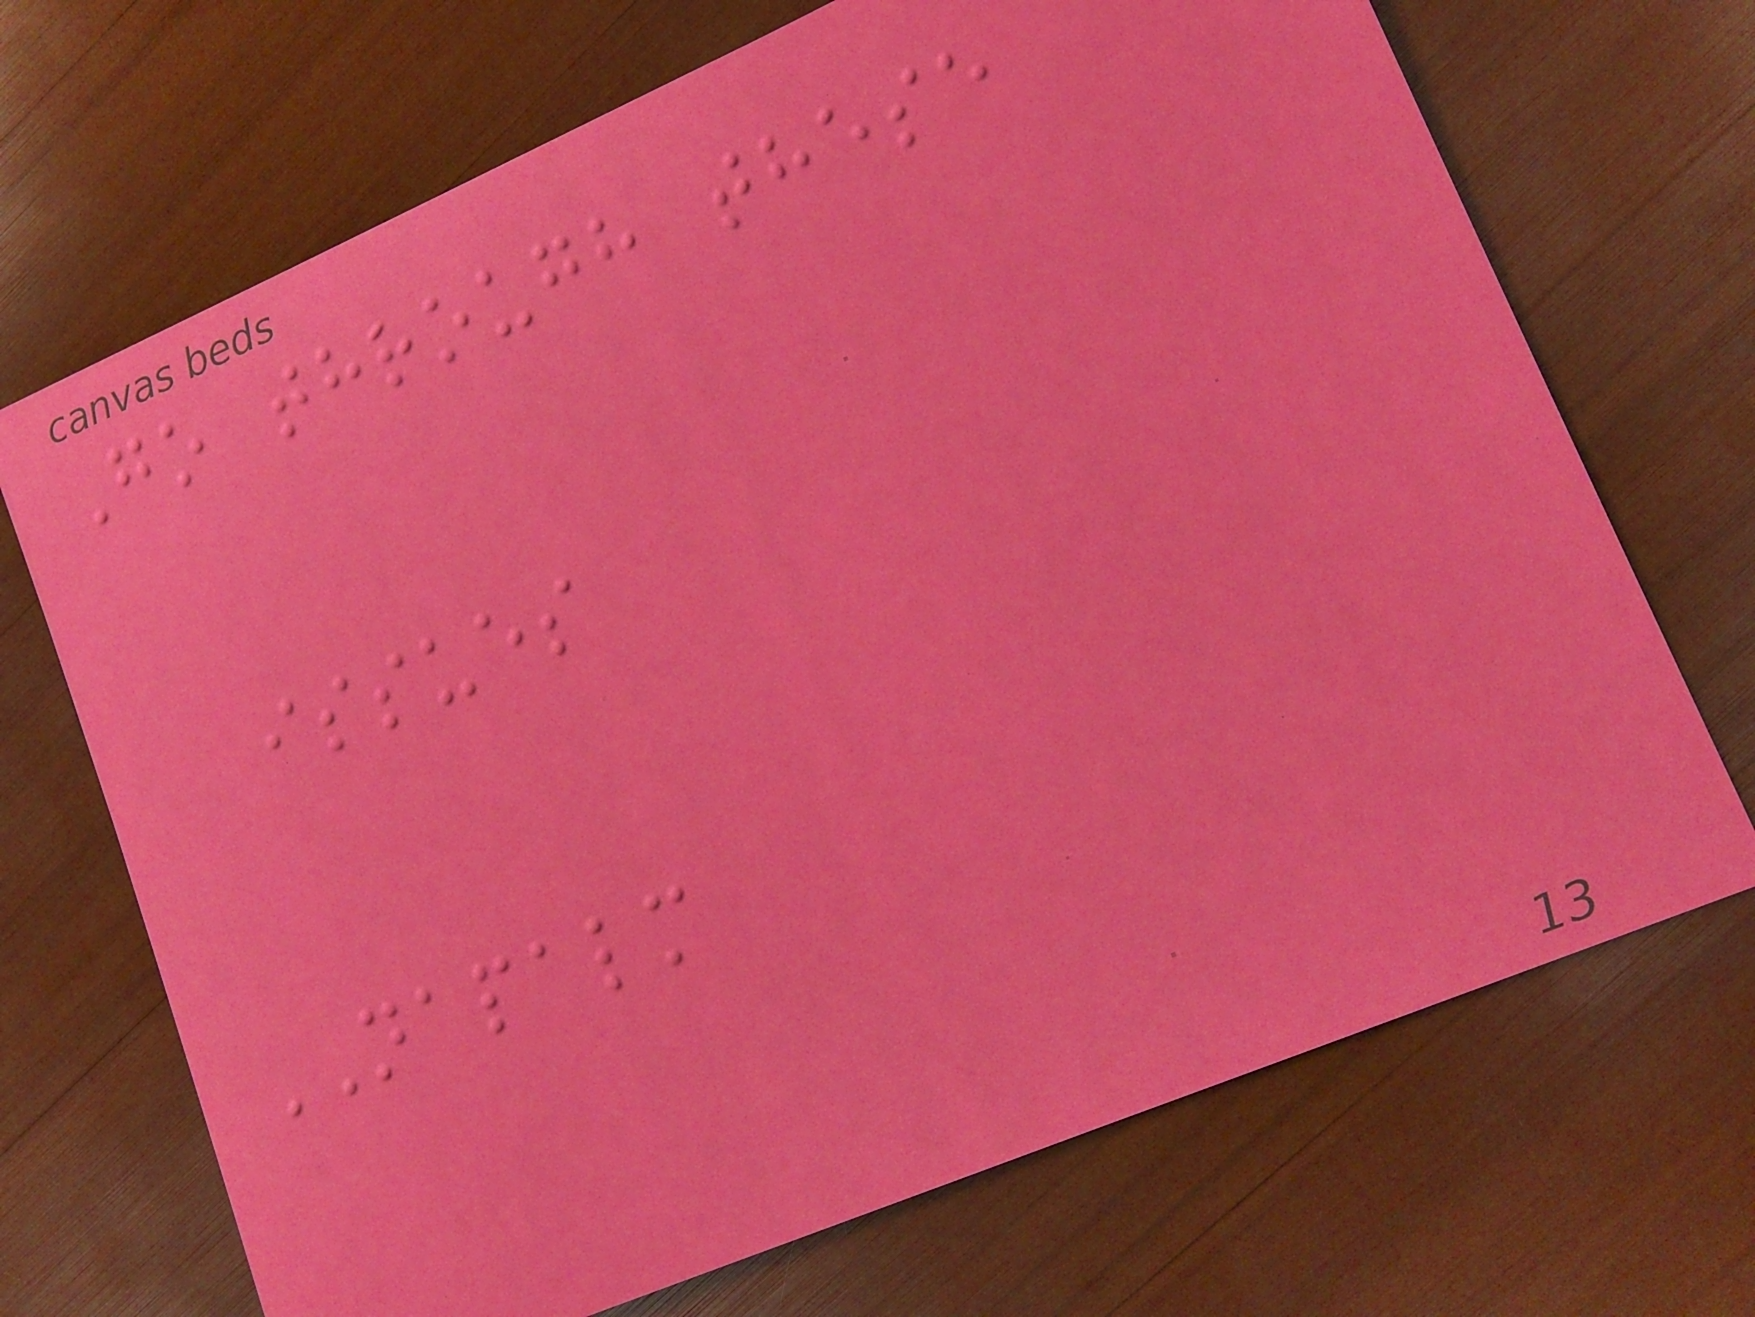Go through these
issues
NAPALM
